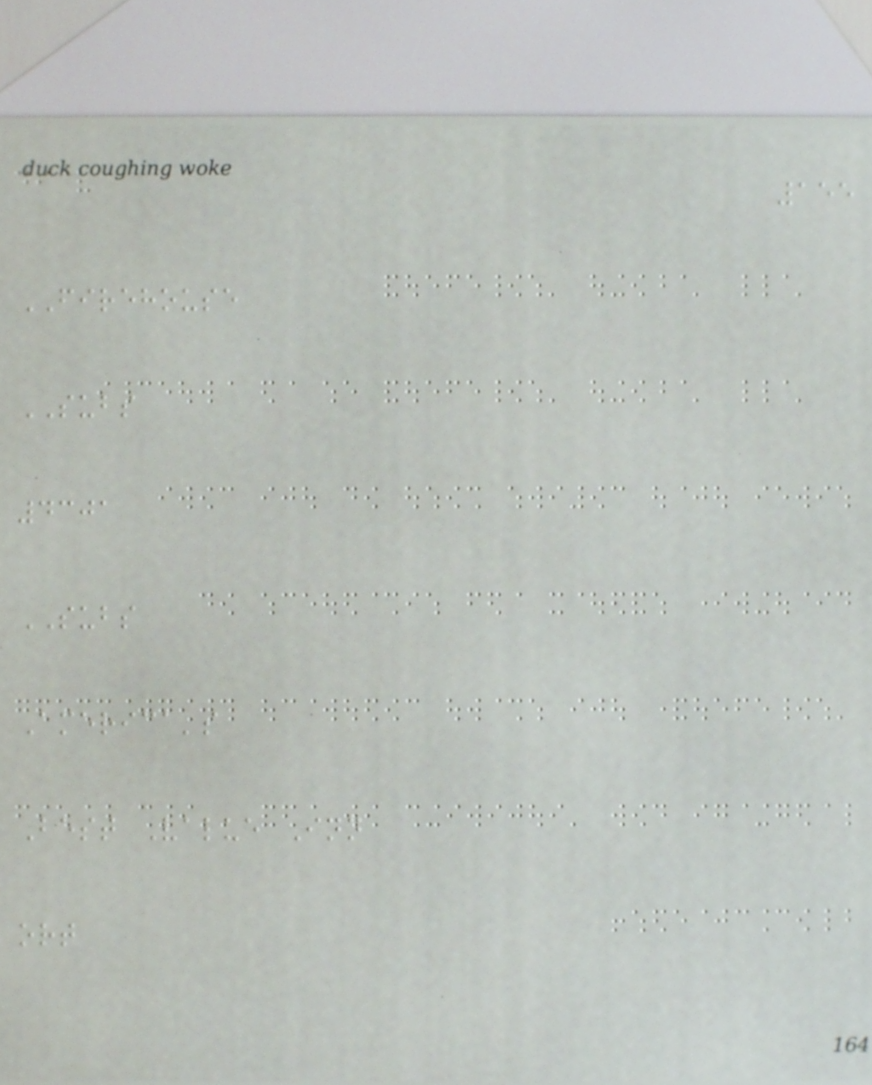155
FIREHOUSE
SUBS
4301
SUBS
America's
Best Value Inn
ort
